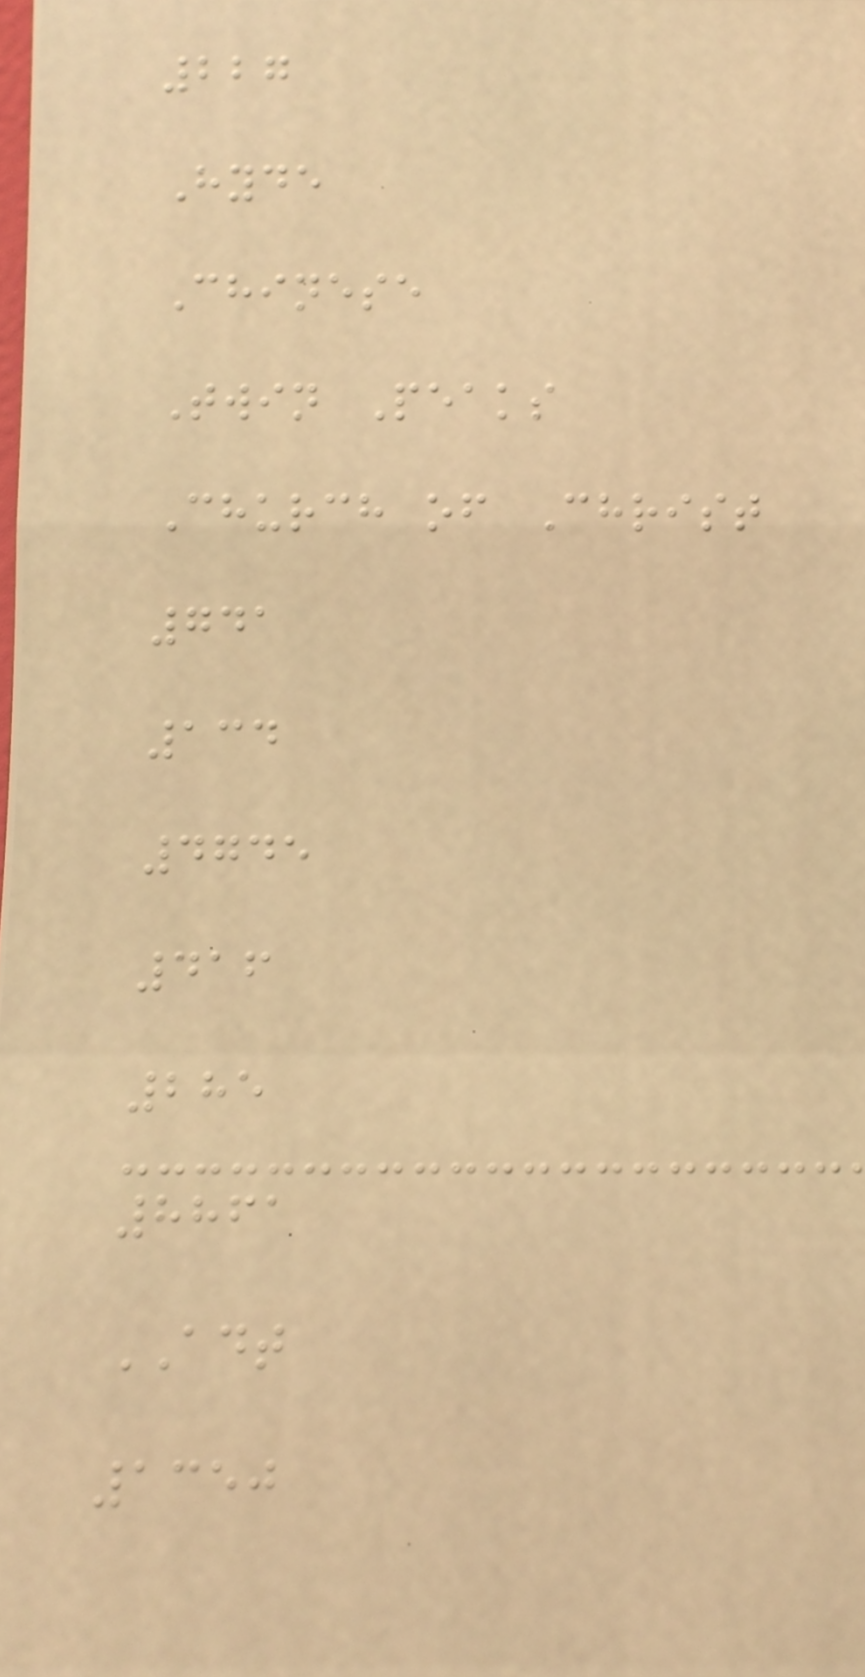227
Hyde
Chinese
Twin Peaks
Church of Christ
741
134
4745
416
285
8861
ADT
1350
